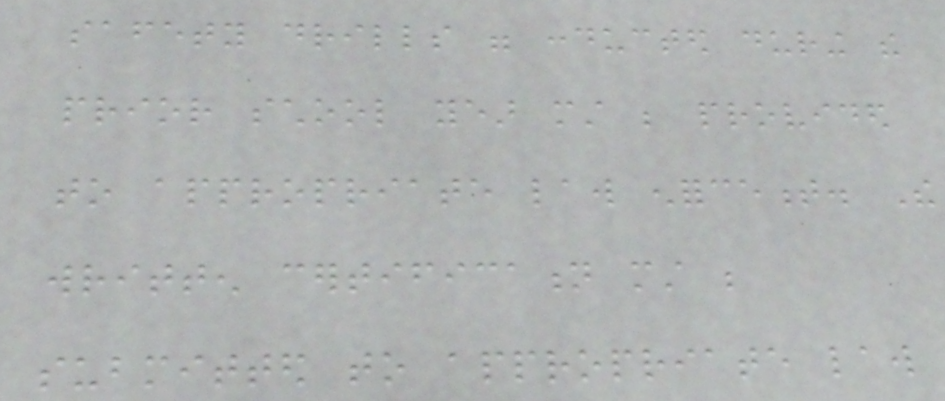safety drills were conducted during the
prior school year must be provided
to appropriate law enforcement. The
written certification must be
submitted to appropriate law
